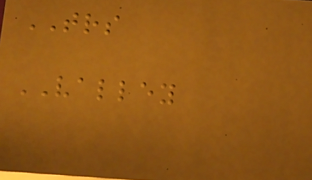TRS
VALLEY
